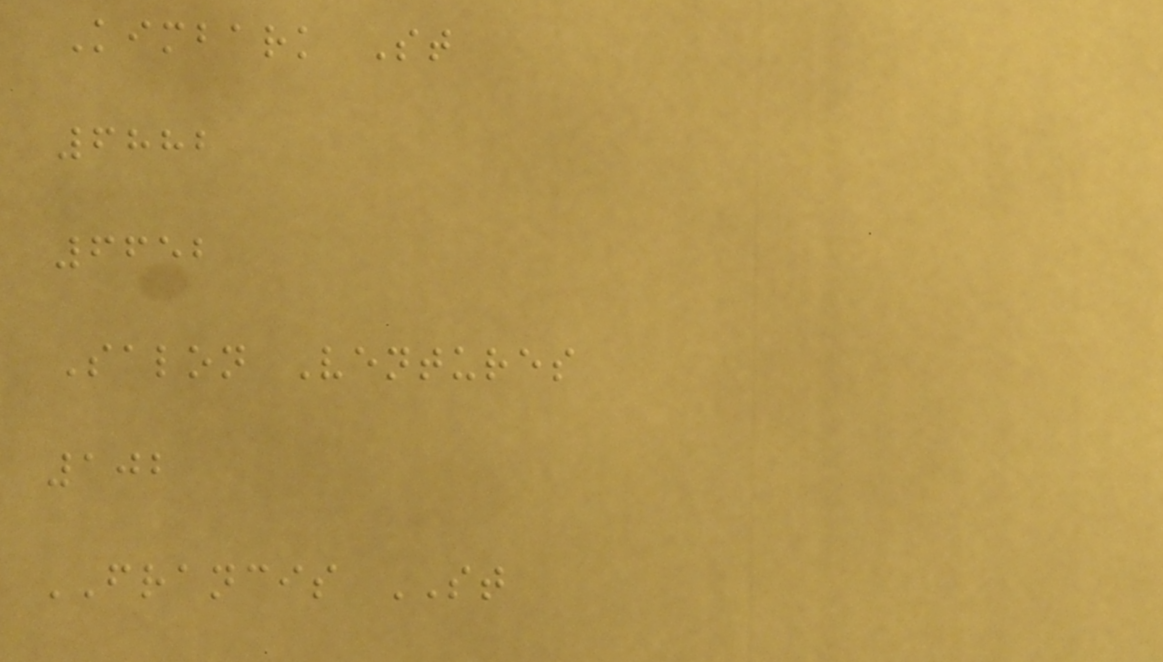Kimbark St
6882
6652
Salon Ventures
102
FRANCIS ST
